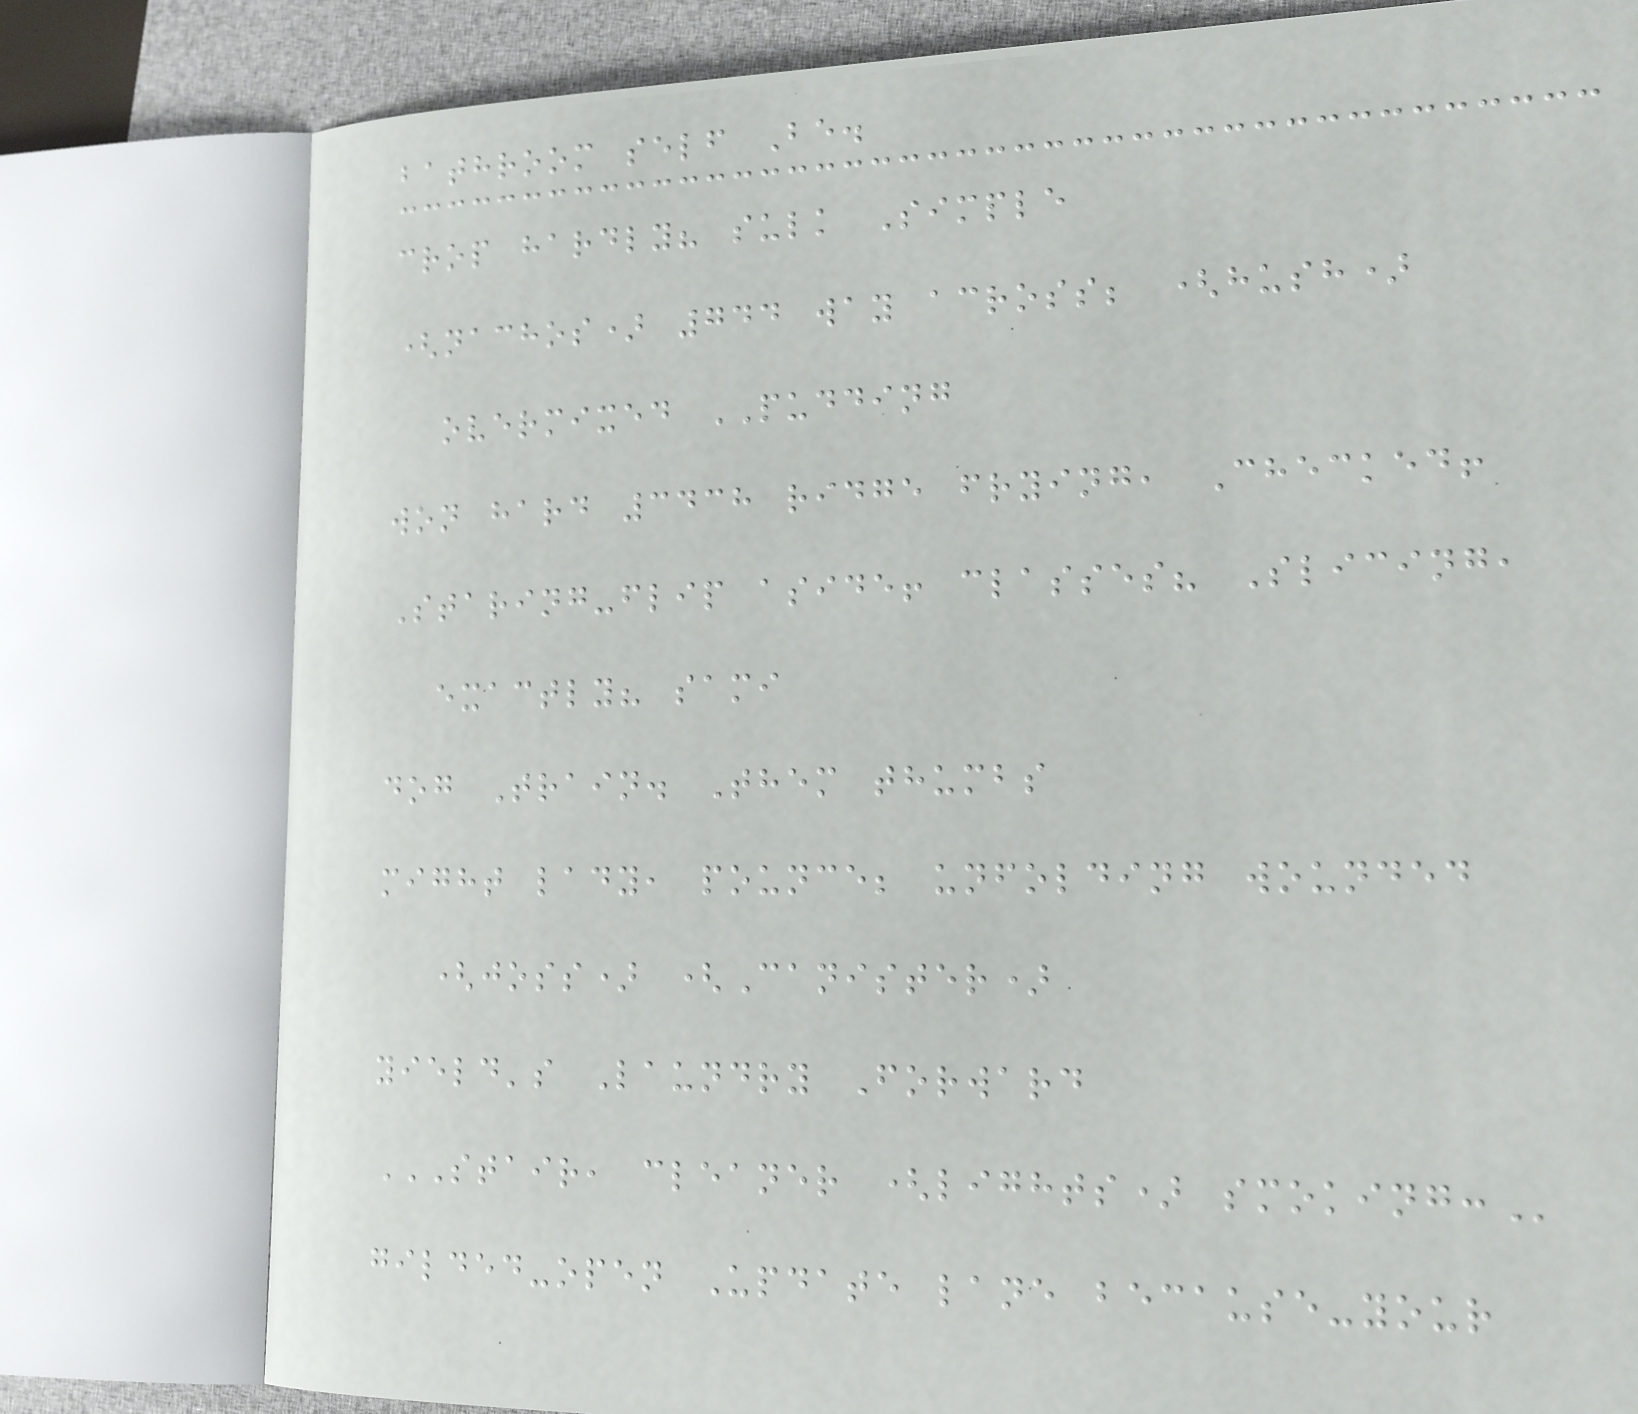bathroom self Be.
crop hardly? sulk Simple
(nachos) 744 way across; (hush)
overmixed PUDDING
won hard 3438 ridge frying, Checked!
Staring-flip aside! classes? Slicing,
exactly? sami
dog Train. Them thumbs
might lady, pounce; unfolding wounded
(joss) (Canister)
yield's Laundry Forward
STAIR, CLEANER (LIGHTS) SMOKING:
gilded-open Update lane because-your
